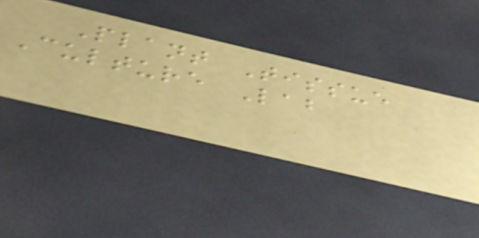Plant Tissue
Culture Lab
